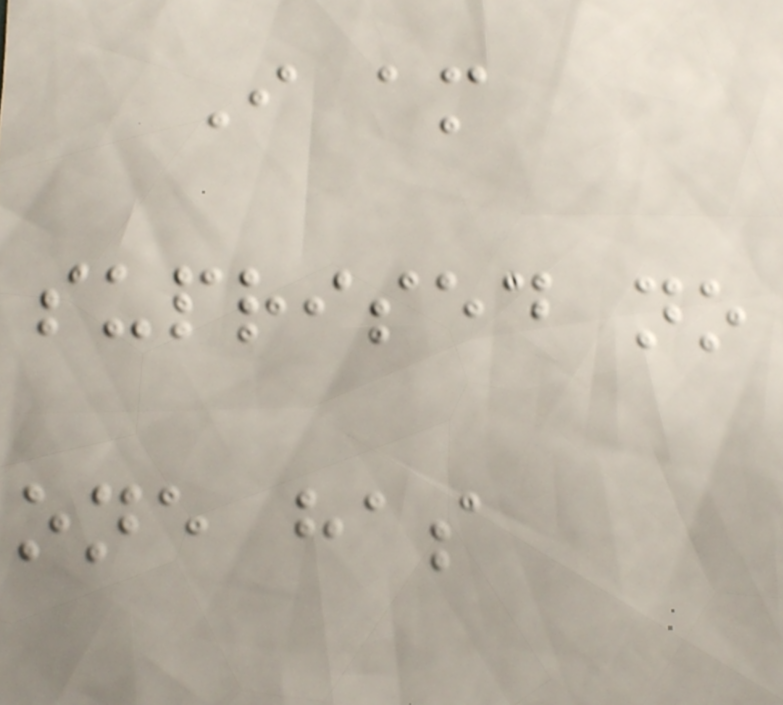I am
suprised no
one has
